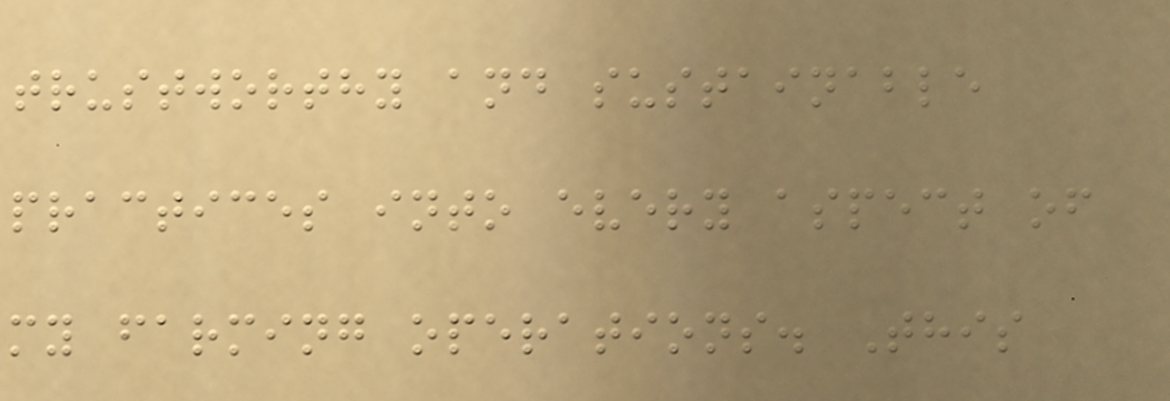trustworthy and sustainable
practices into every aspect of
my farming operations. This
